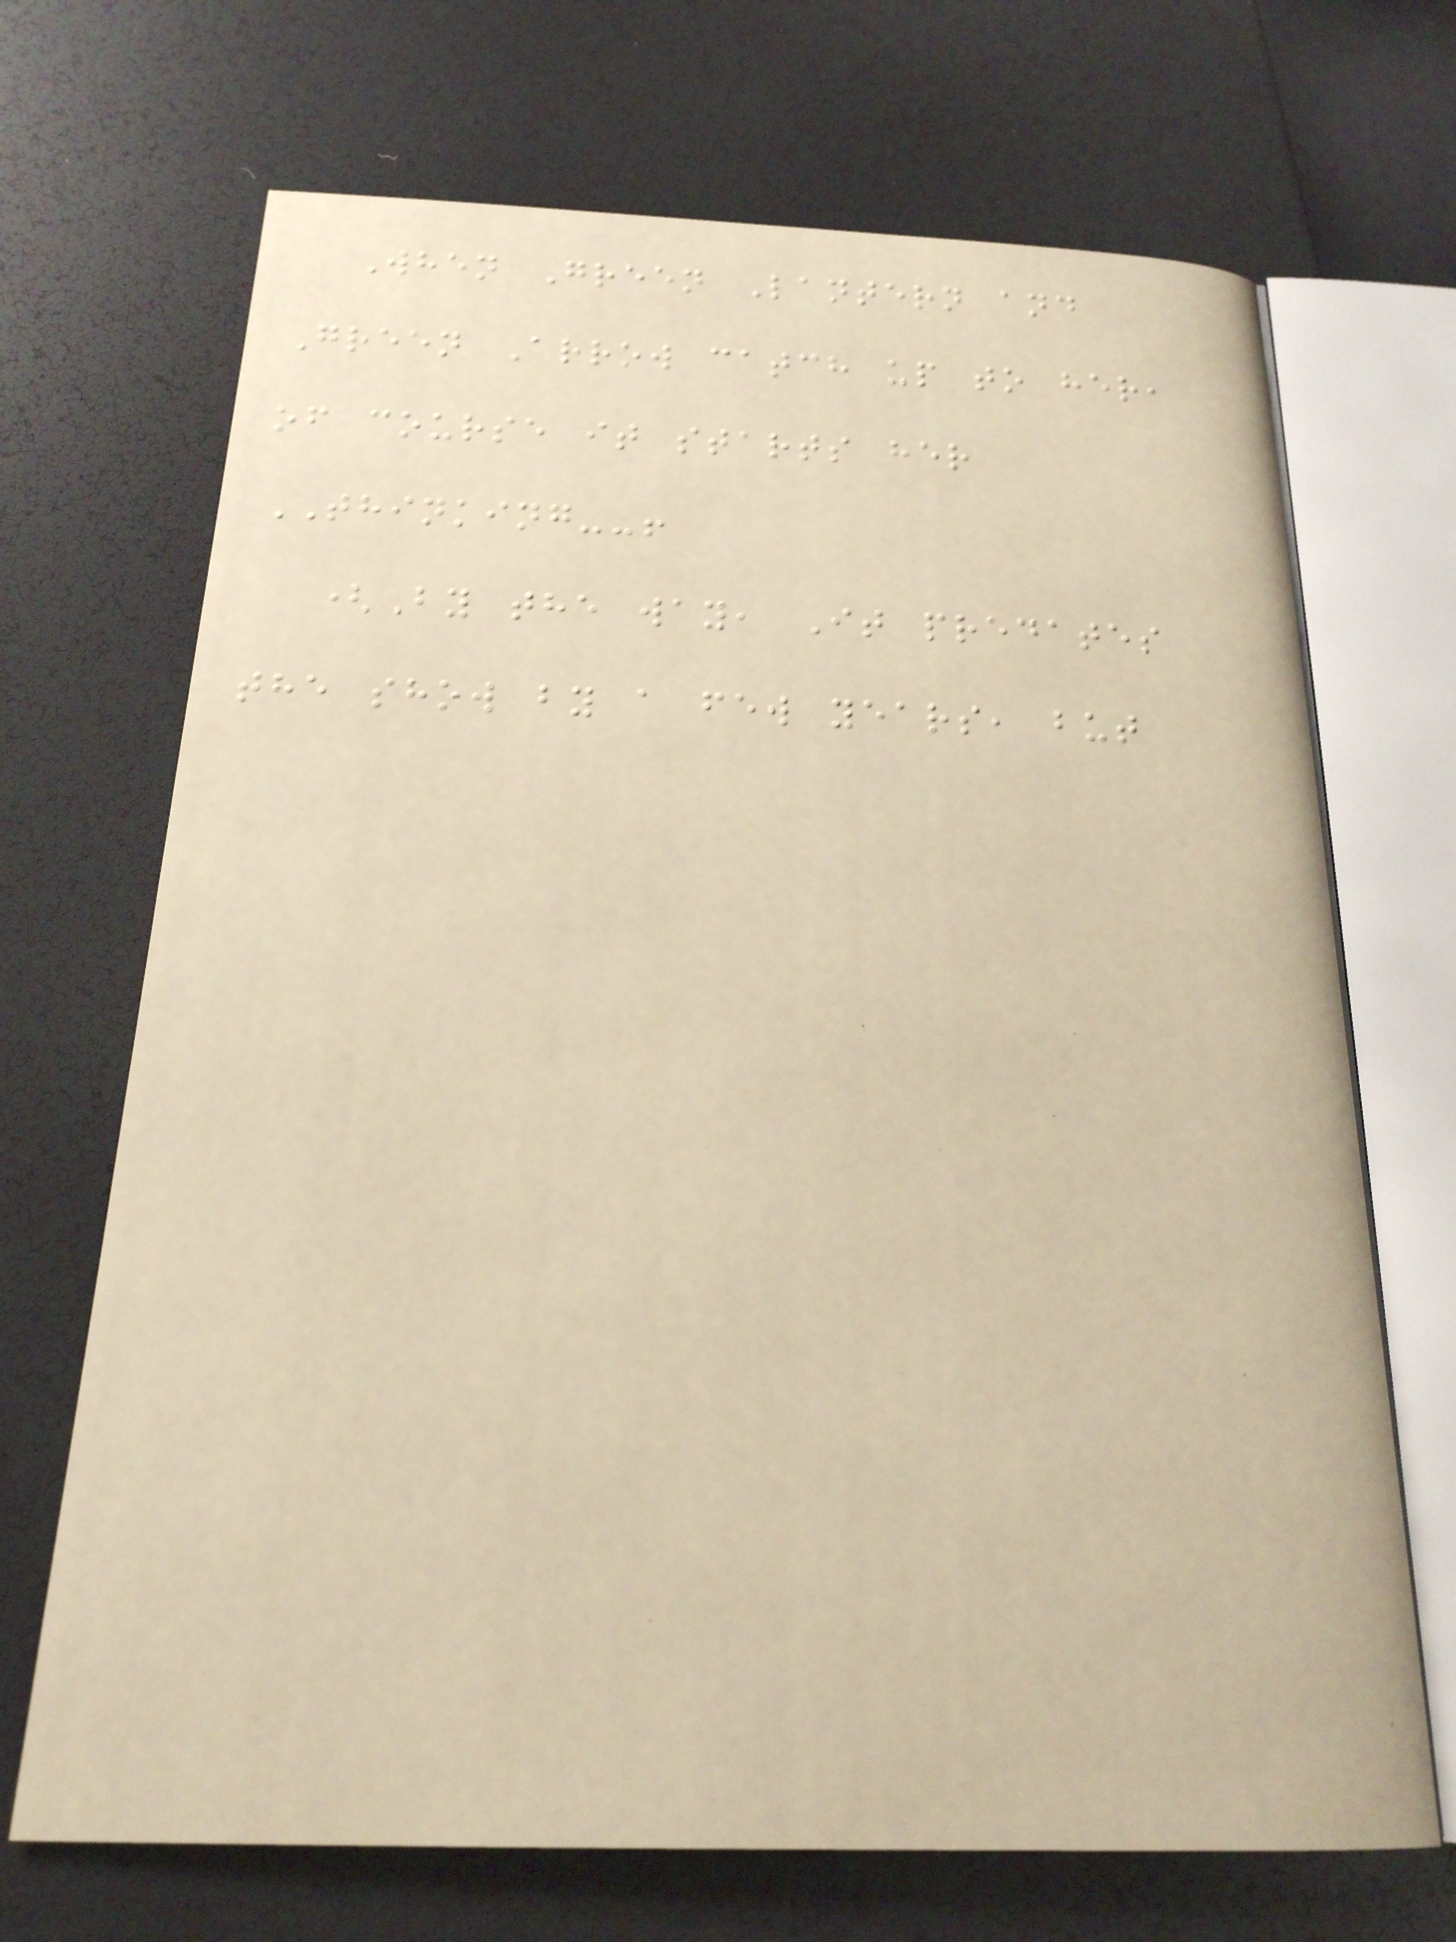When Green Lantern and
Green Arrow catch up to her,
of course it starts her
THINKING--!
(By the way, It predates
the show by a few years, but
